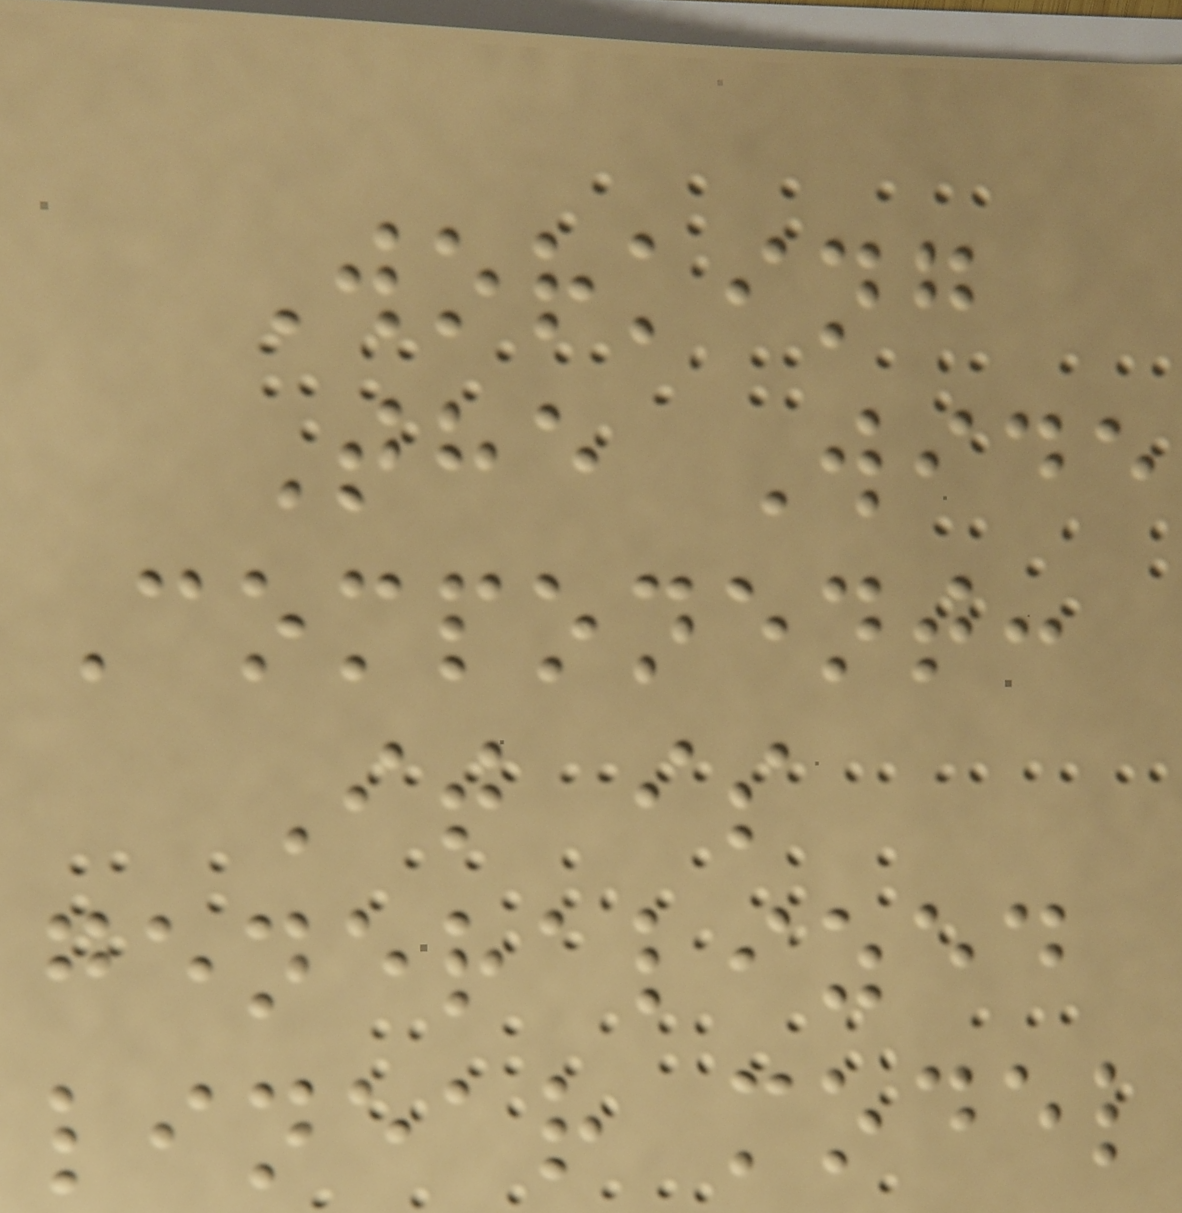Working
The Wide
Component:
It is
generalized
linear model
